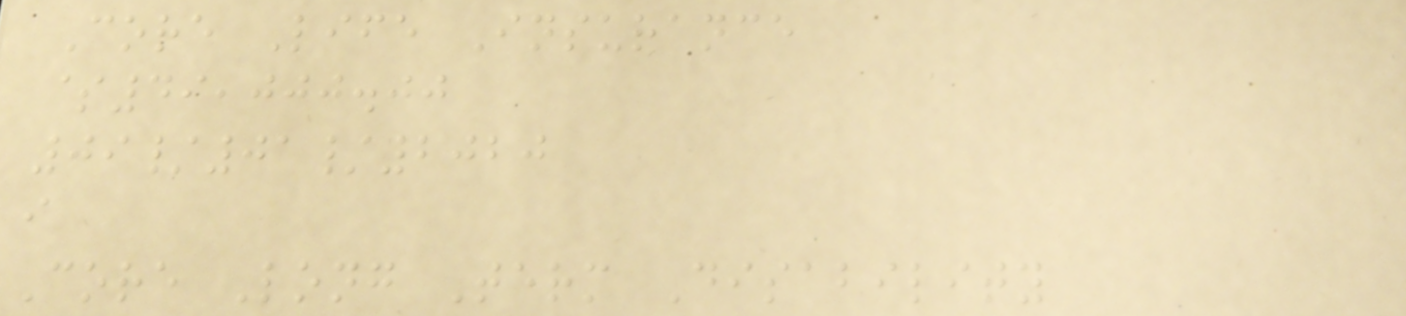Core Life Insurance
$49,000.00
09/01/2020
i
Core Long Term Disability
